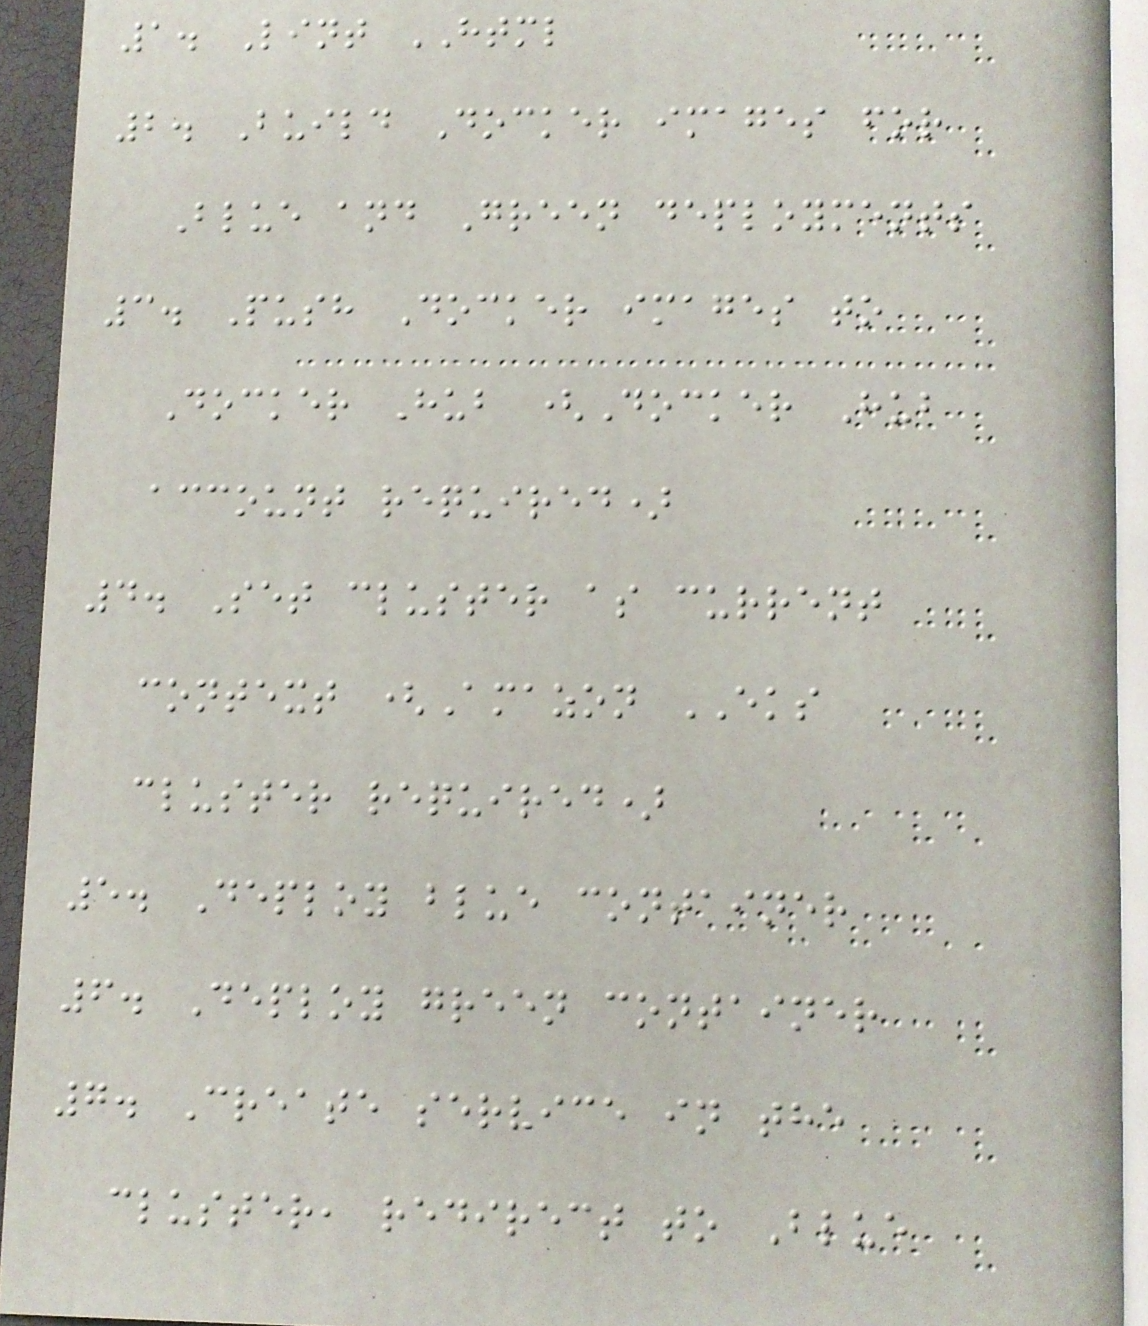1. Lint HTML
2. Build Docker images for
Blue and Green deployments
3. Push Docker images to
Docker Hub (Docker Hub
account required)
4. Set cluster as current
context (Amazon EKS
cluster required)
5. Deploy blue container
6. Deploy green container
7. Create service in the
cluster, redirect to Blue
